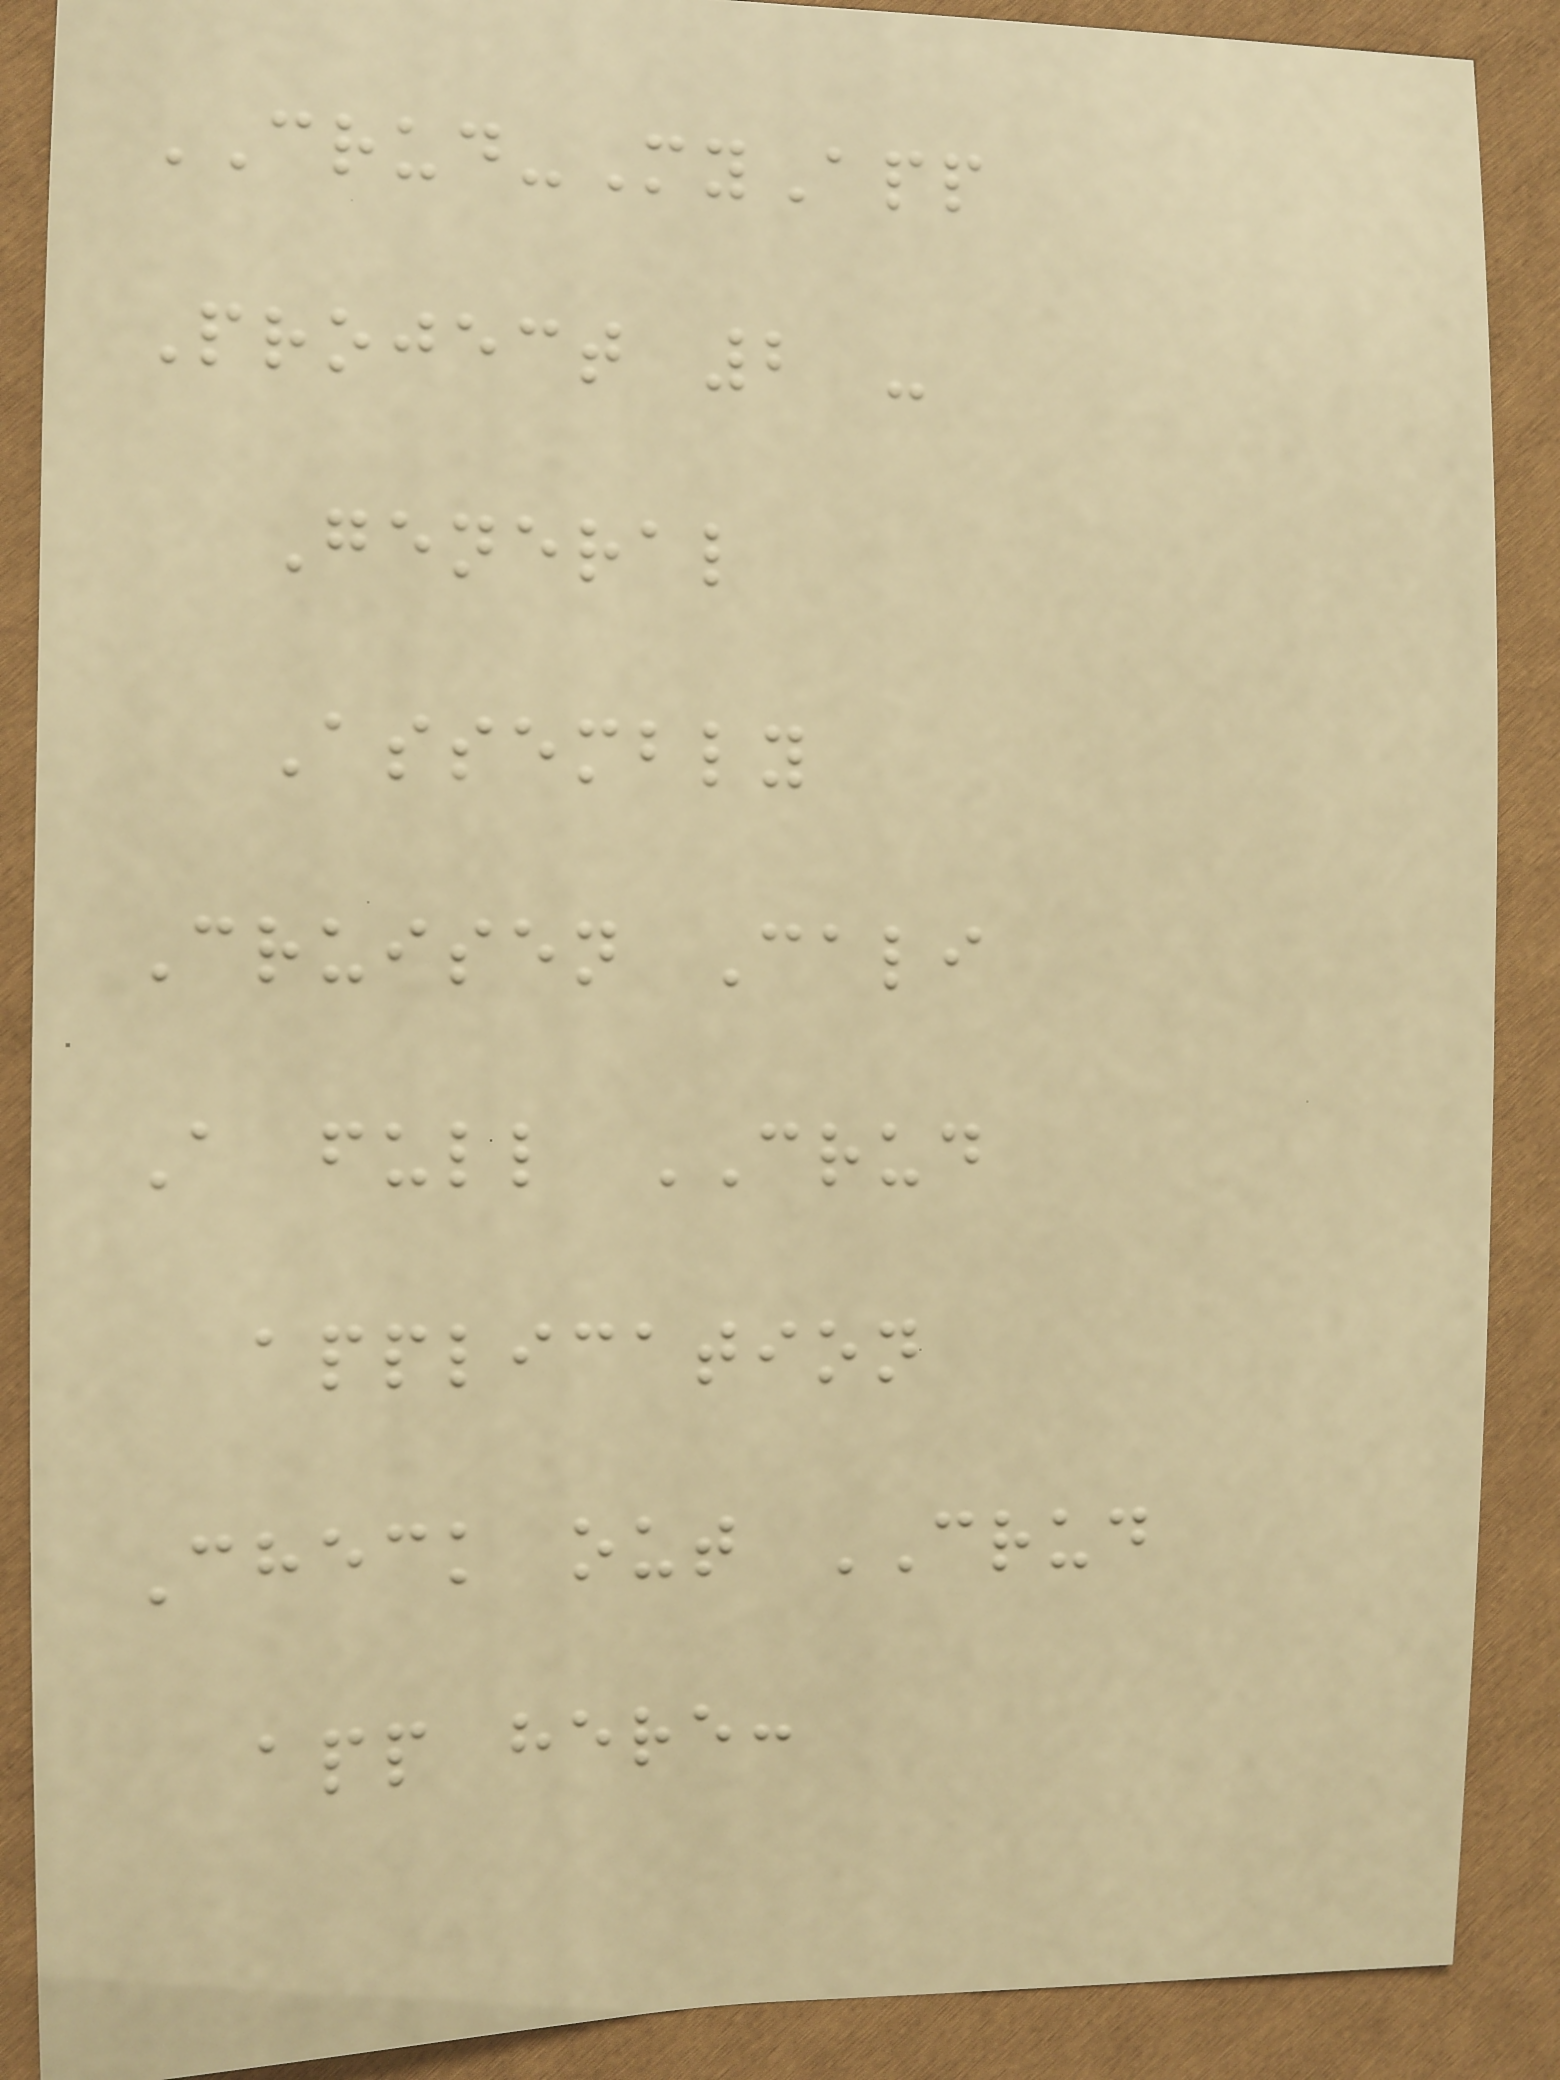CRUD-MyApp
Project 2 -
General
Assembly
Cruisen Cali
A full CRUD
application
Check out CRUD
app here:
